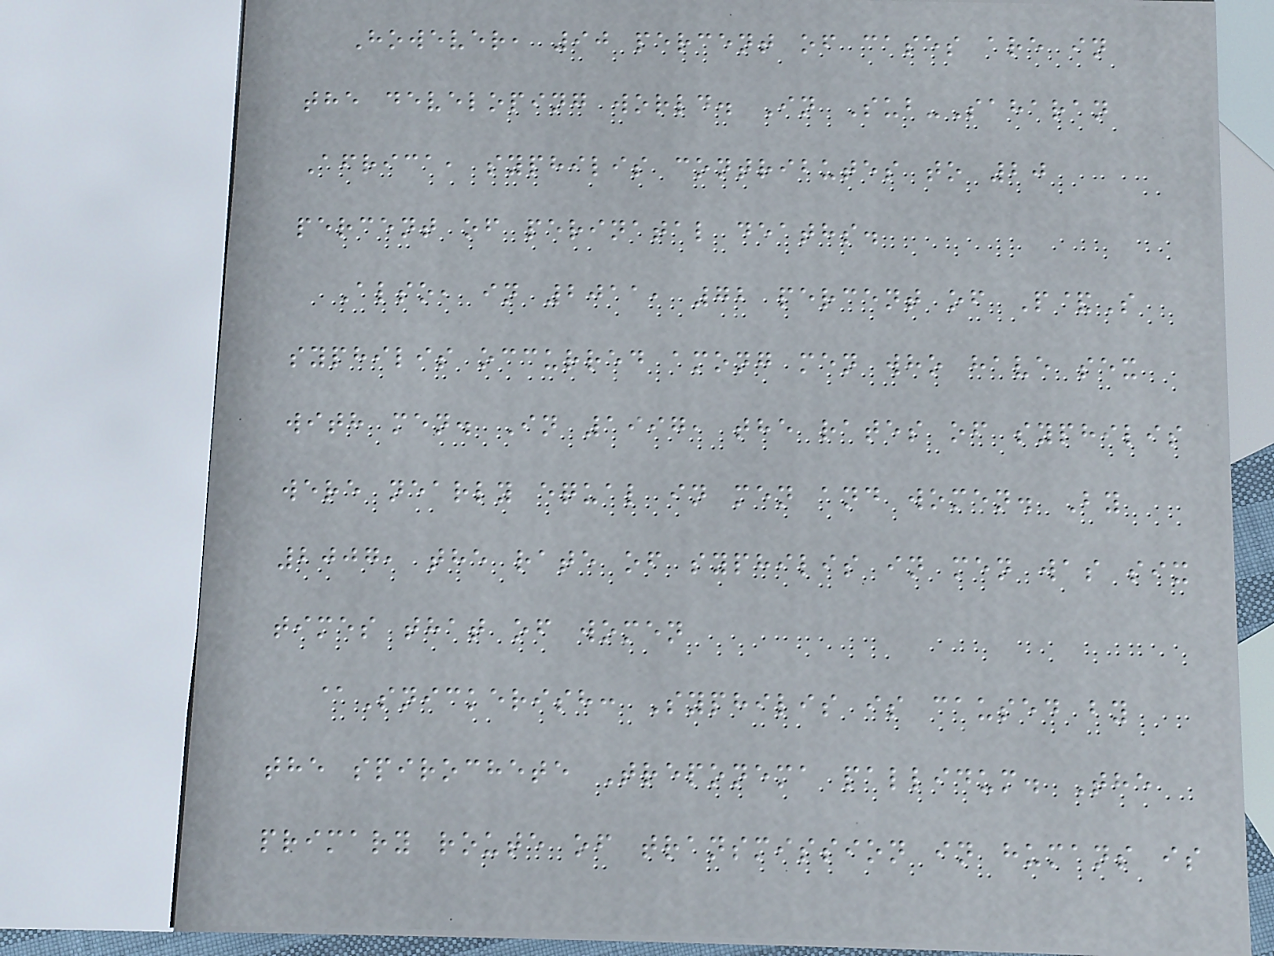However, 90 percent of cases are in
the developing world. In Sub-Saharan
Africa, syphilis contributes to 20
percent of perinatal deaths.
Also, in 2011, 72 percent of P&S
syphilis occurred among men who have sex
with men. In 1997, the rates of syphilis
were nearly equal in men and women. By
2007, the rate of syphilis in men was six
times that of women
@Snickerish: Syphilis is caused by
the spirochete Treponema pallidum. The
primary route of transmission in humans is
